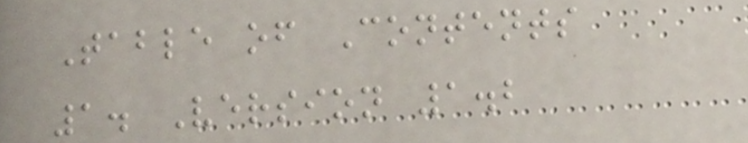Table of Contents
1. Version 1.2
